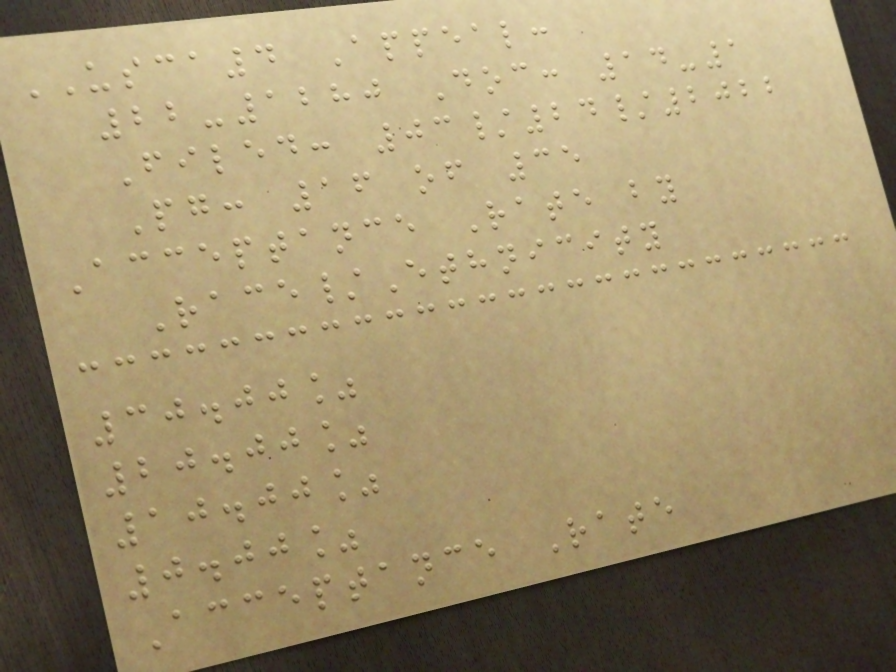USCA4 Appeal:
22-1280 Doc: 14-1
Filed: 03/24/2022
Pg: 16 of 35
Acceptance Rate by
Race/Ethnicity
30.00%
20.00%
10.00%
0.00%
Acceptance Rate
